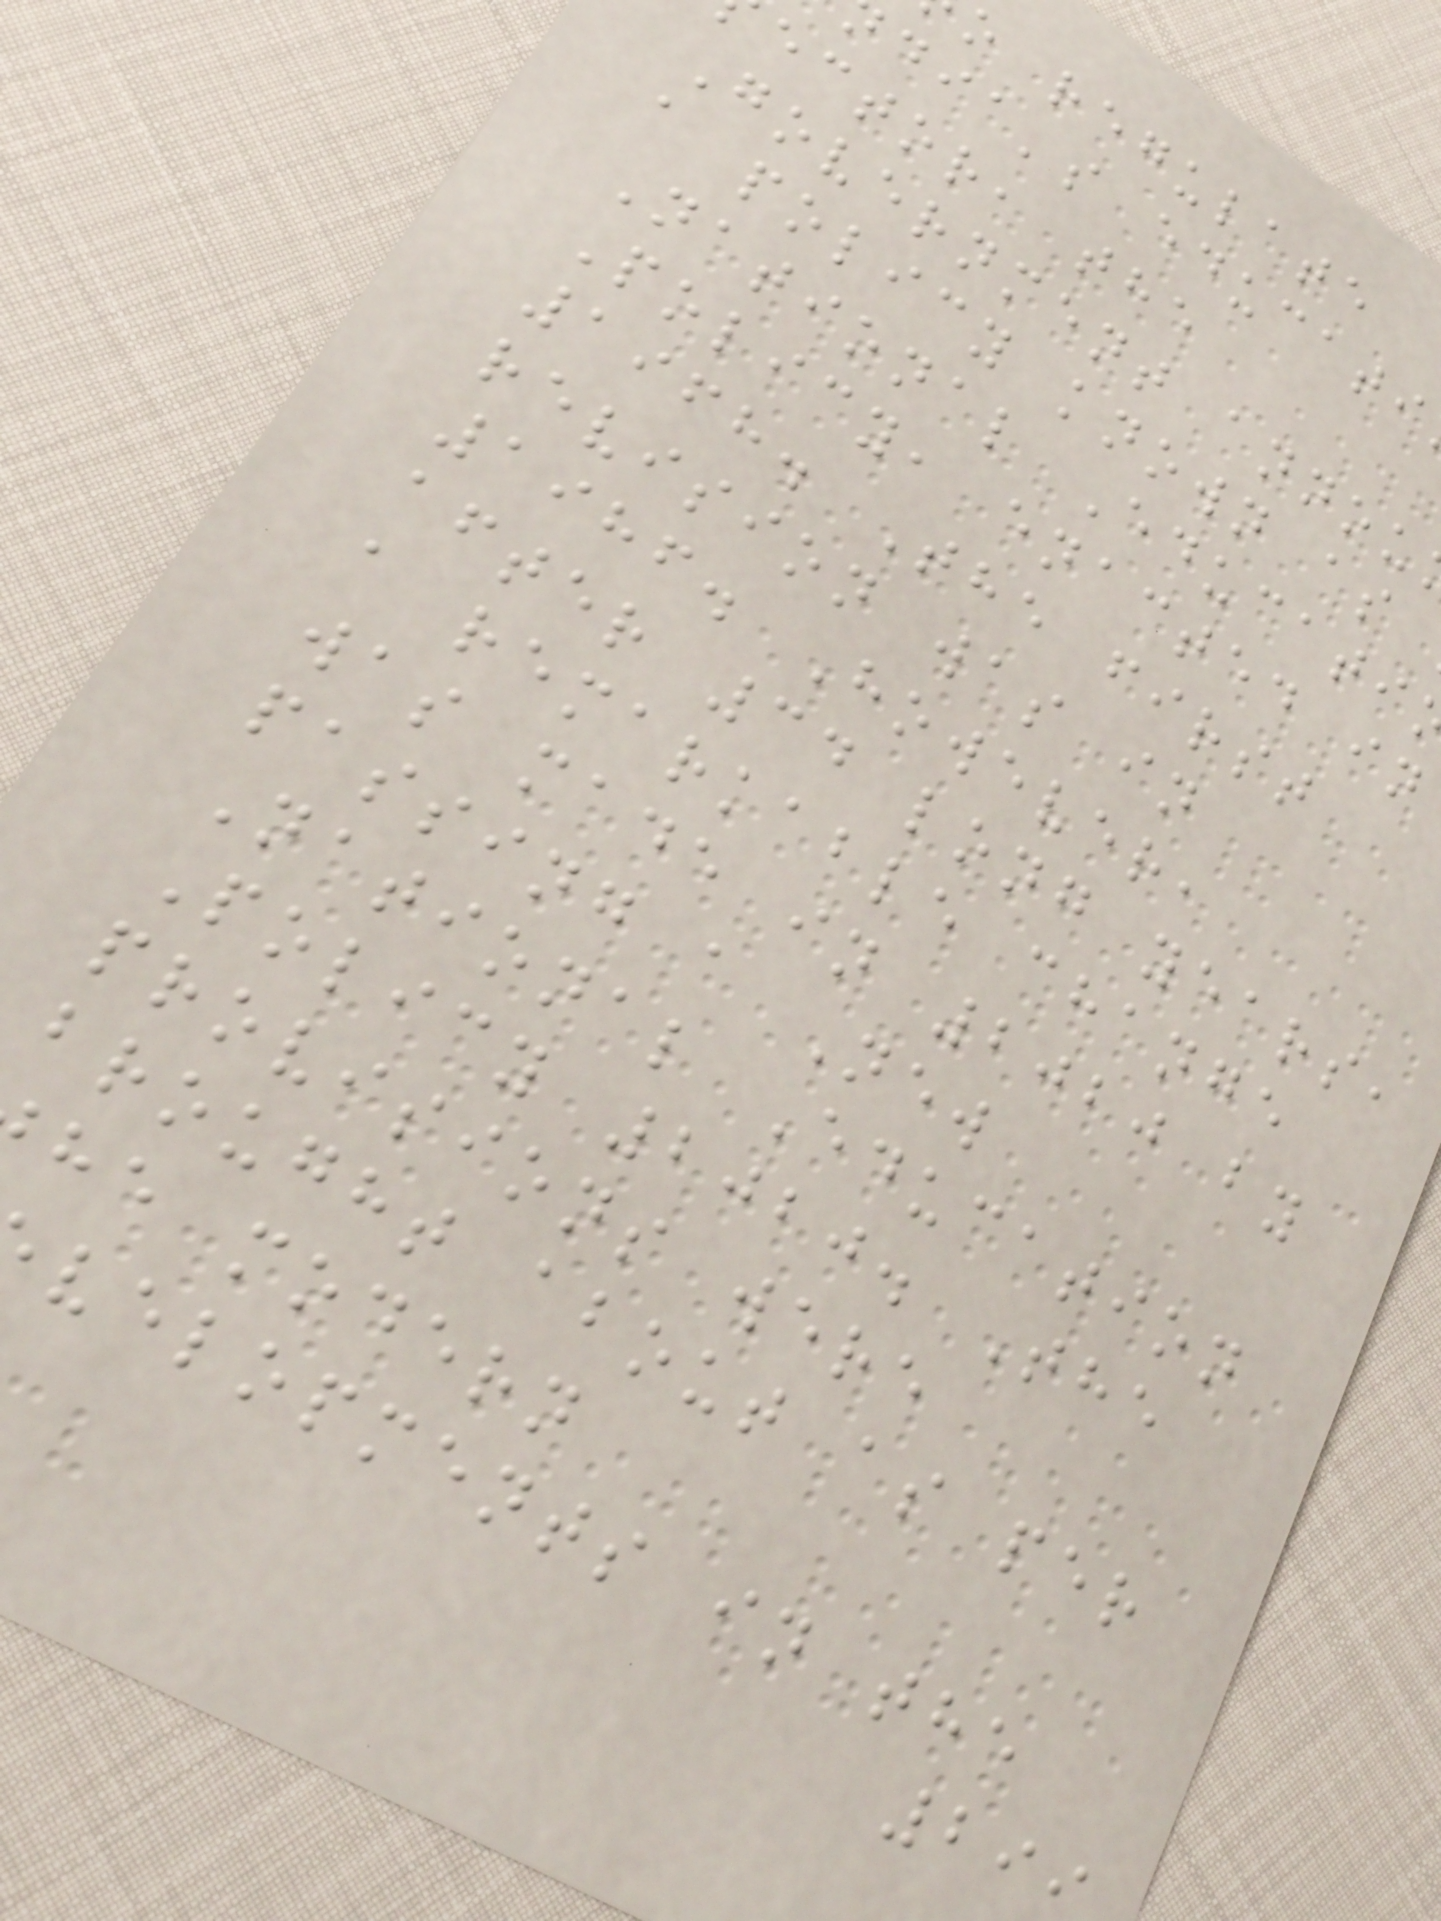o regulate
dia's educati
ector, the
Government annou
a policy known as
National Educati
Policy, enacted in
1968. The first
revision was in
1986. However,
after 34 long years,
a remarkable change
was made in 2020 by
passing a New
National Education
Policy 2020. The
provisions were
brought about as per
he modern
velopments in the
